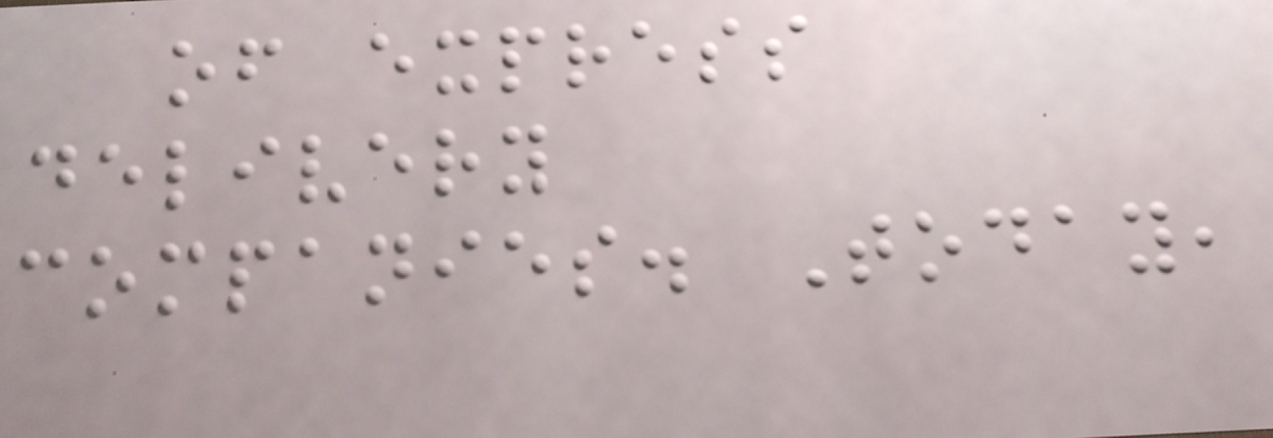of express
delivery
companies. Today,
